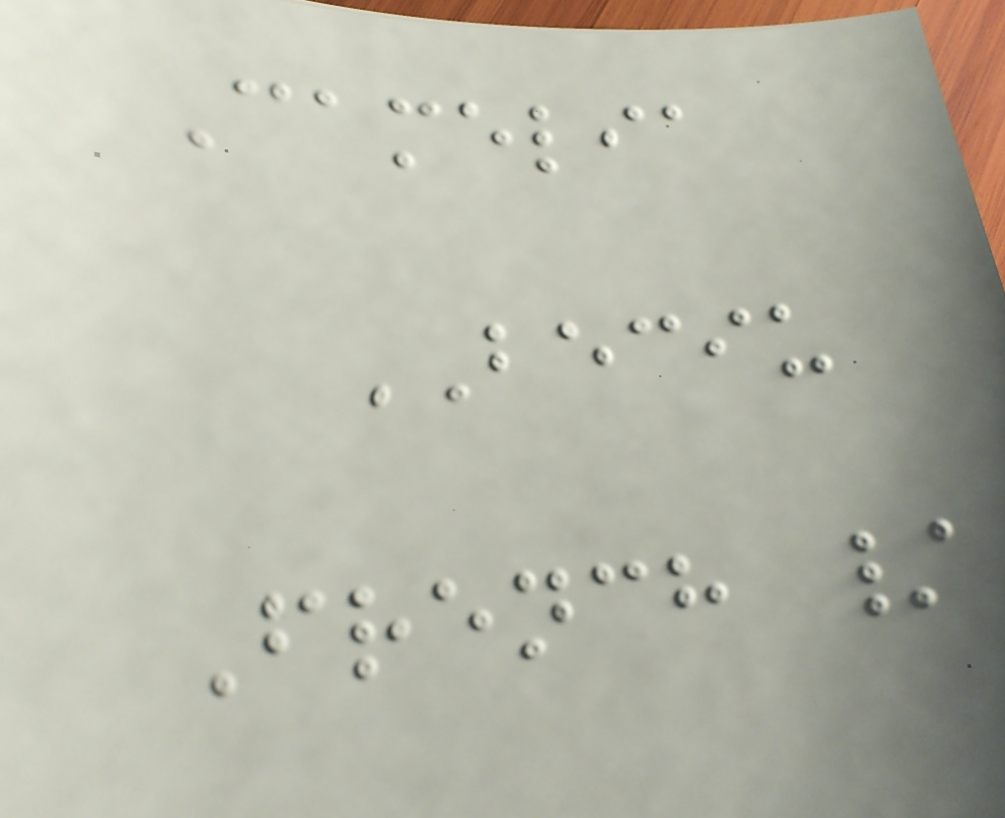Camelia
BECIU
French /
